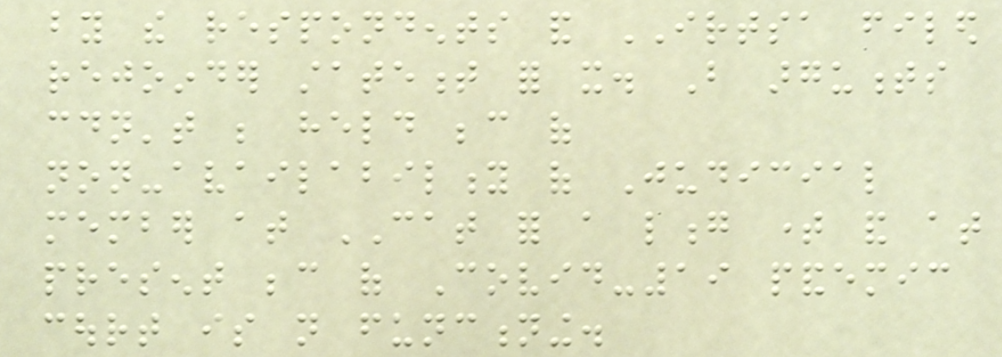by the respondents and IRTSA filed
rejoinder statement for it. But arguments
couldn't be held because of
non-availability of Judicial
member at CAT for a long time and at
present because of Covid-19 pandemic
court is not functioning.
